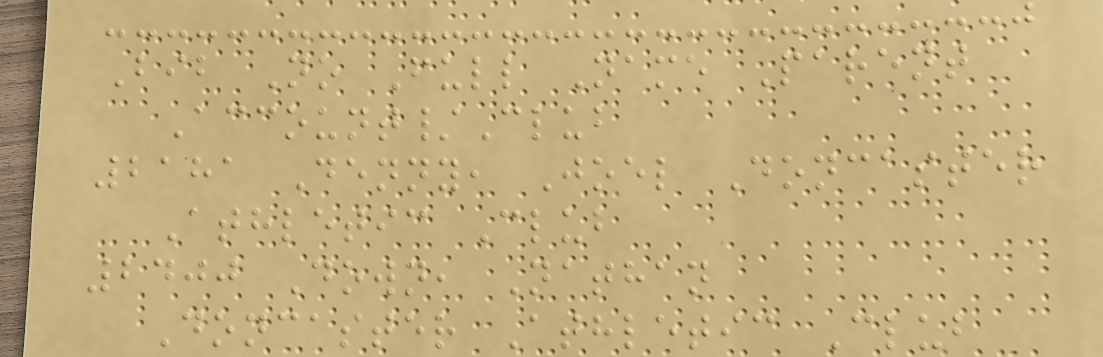Bib No Full Name Parent
Account/Club
2181 Denny, Joel Doncaster
Athletic Club
2400 Down, Nathan
Doncaster Athletic Club
